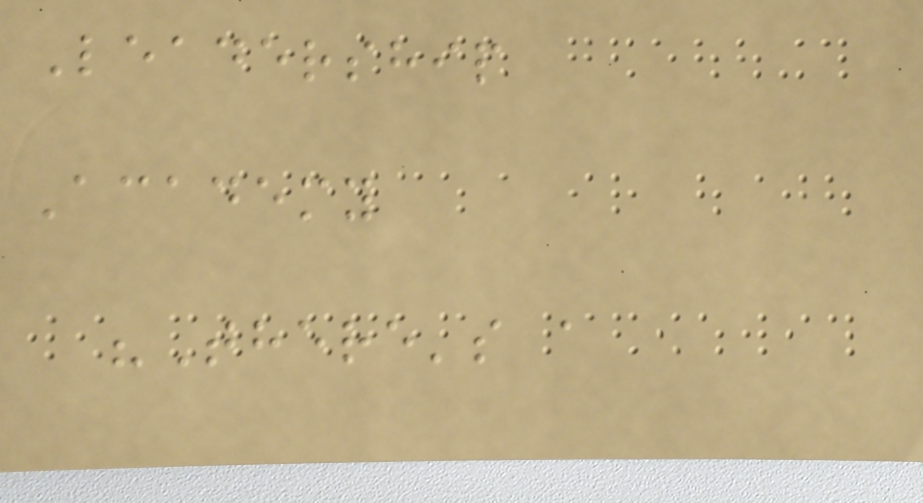Leadership
Academy
"There's a
